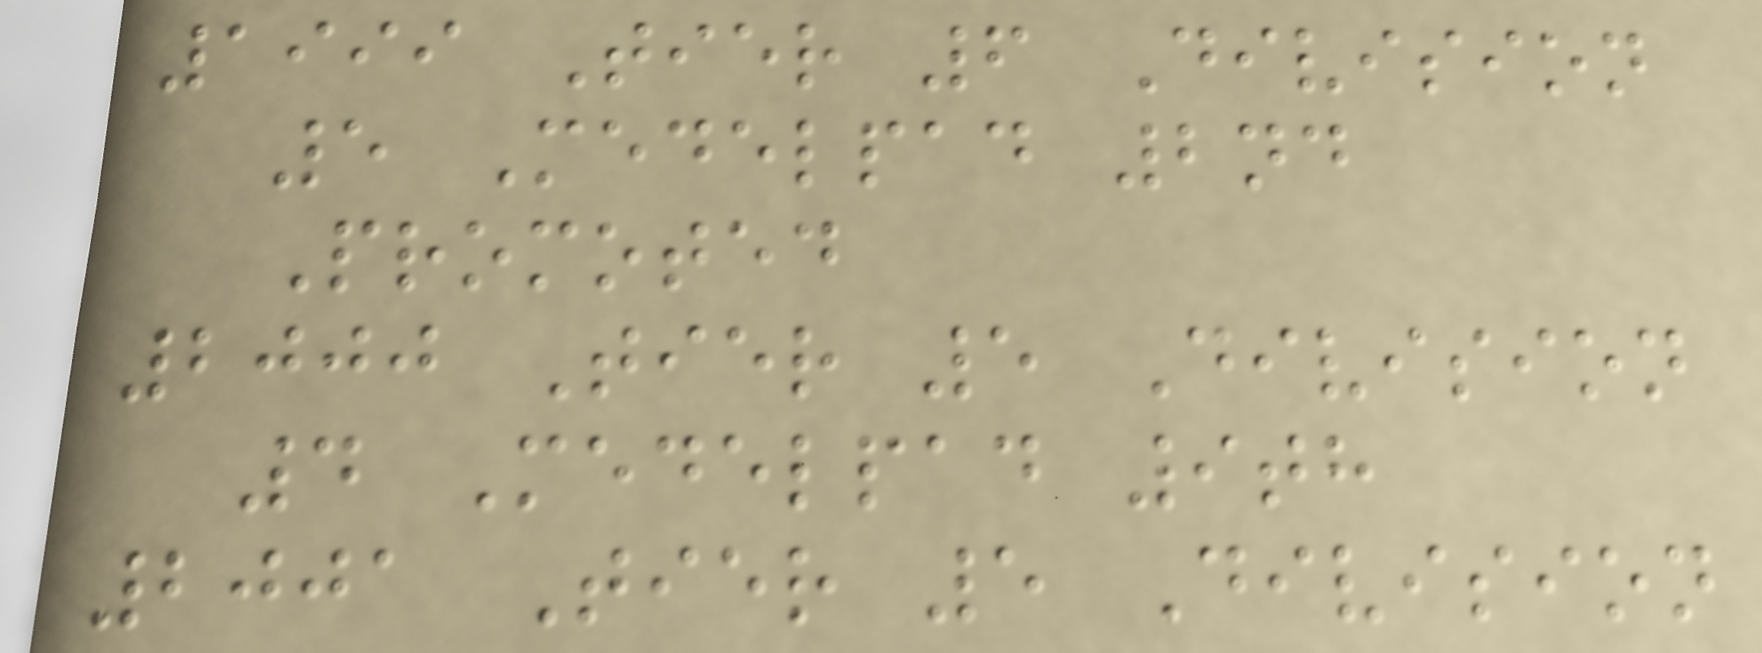1999 Tier 6 Division
5 Medelpad 2nd
Promoted
2000 Tier 5 Division
4 Medelpad 9th
2001 Tier 5 Division
